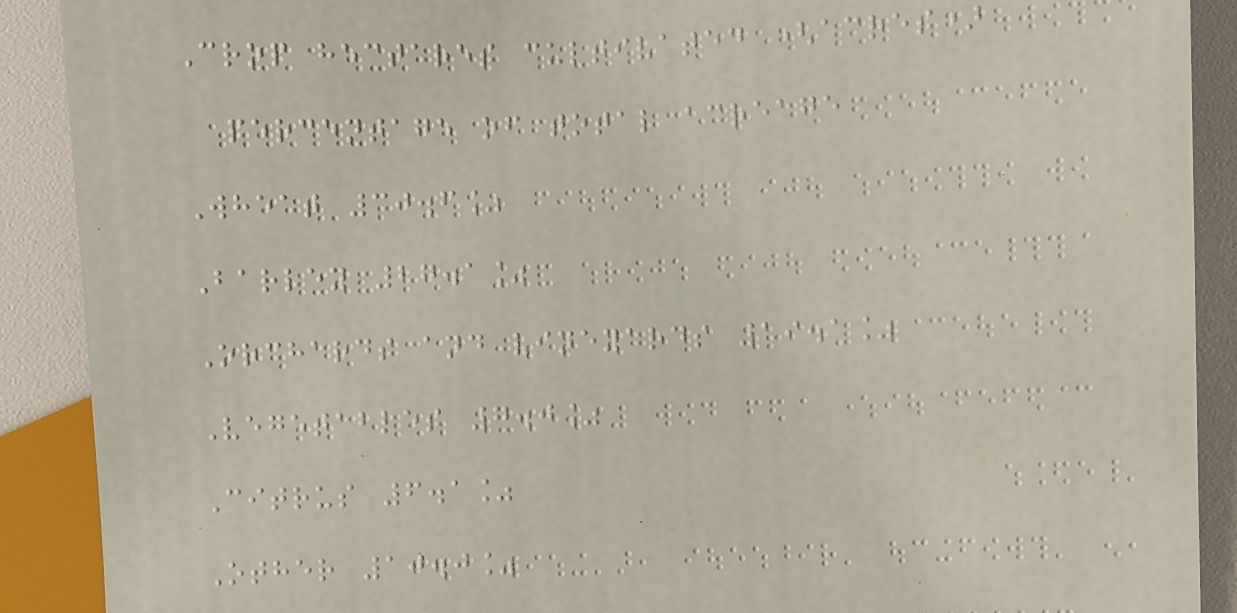Crop hectares cultivated (acres)
percentage of total acreage
Wheat 30.6%
Barley 27.1%
Orchards and vineyards 19.1%
Vegetables 7.0%
Citrus 6.1%
Other 10.0%
